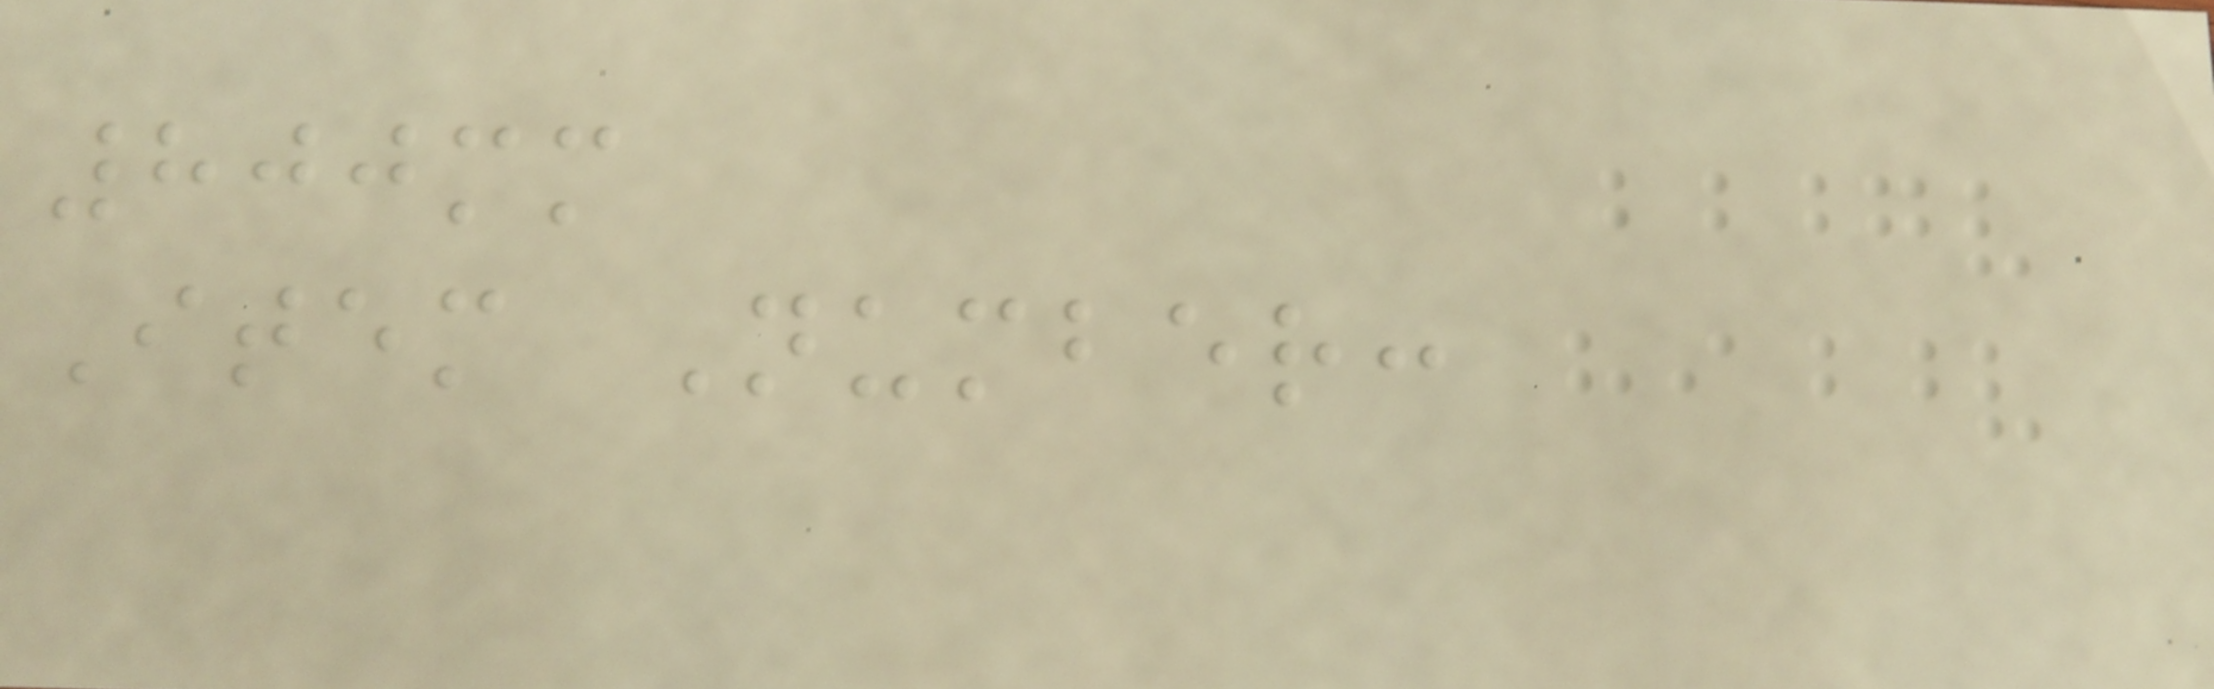800mm
Item Number:
